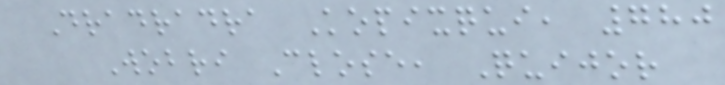Dradradra Kopixqui, 780
Wobri Close, Quijor
